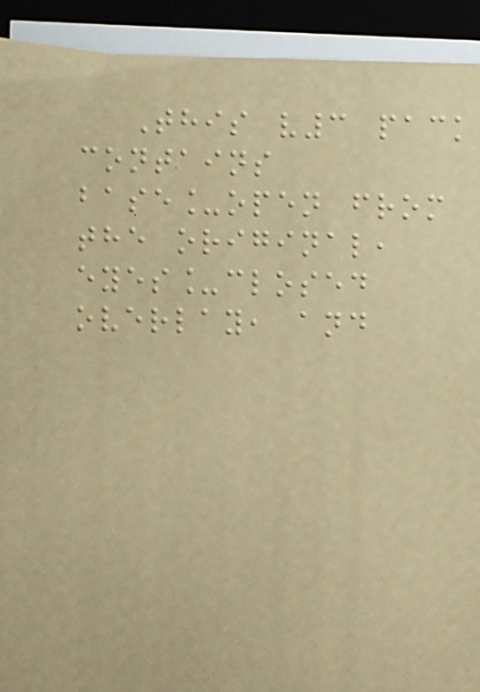This v3 pack
contains
base_open from
the original,
eyes_closed
overlay, and
